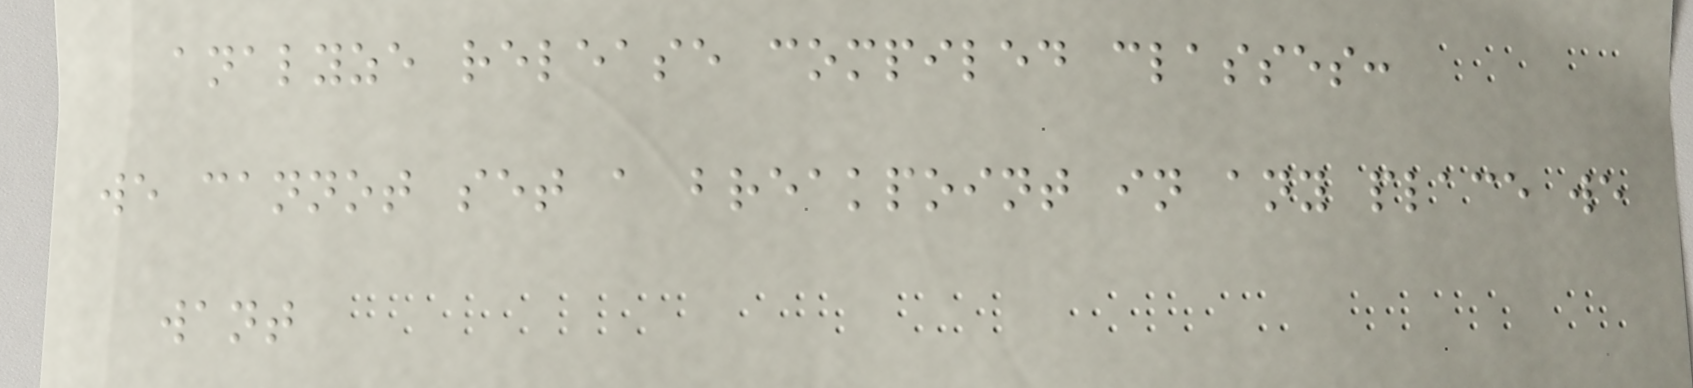analyze release compiled classes:
we cannot set a breakpoint in any place we
want
